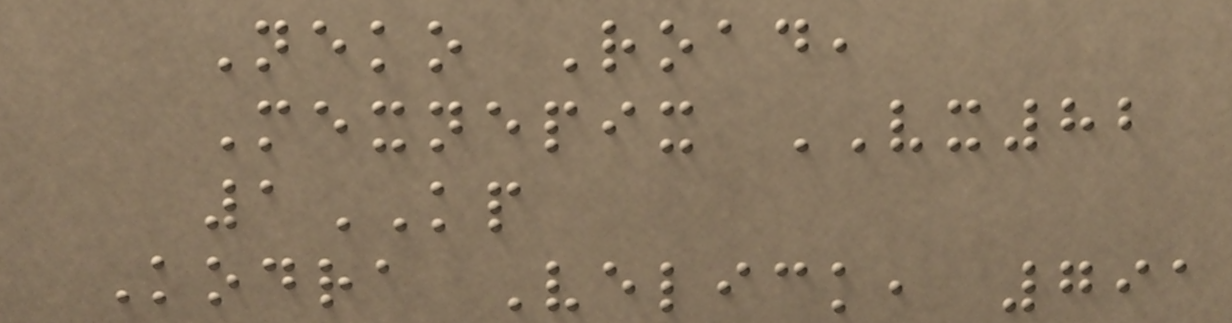Neko Road,
Mexnepix VX82
1KP
Kodra Velick, 791
